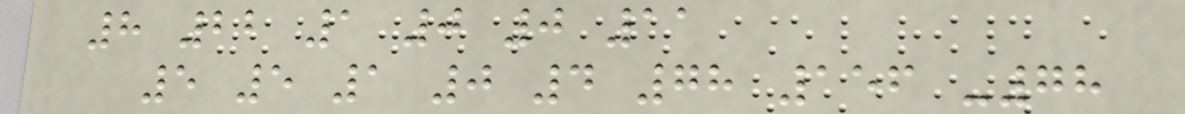8 22 1 0 0 11
5 5 1 0 4 78 156 -78
